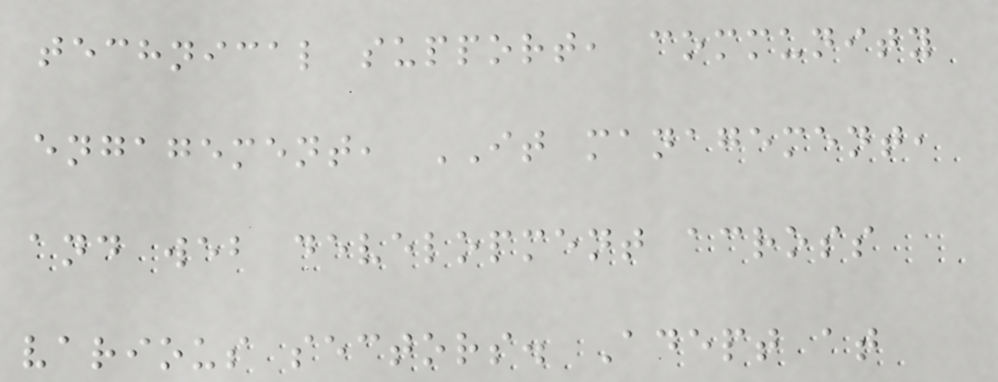technical support, community
engagement, IT management,
and web development across
various sectors. Adept at
